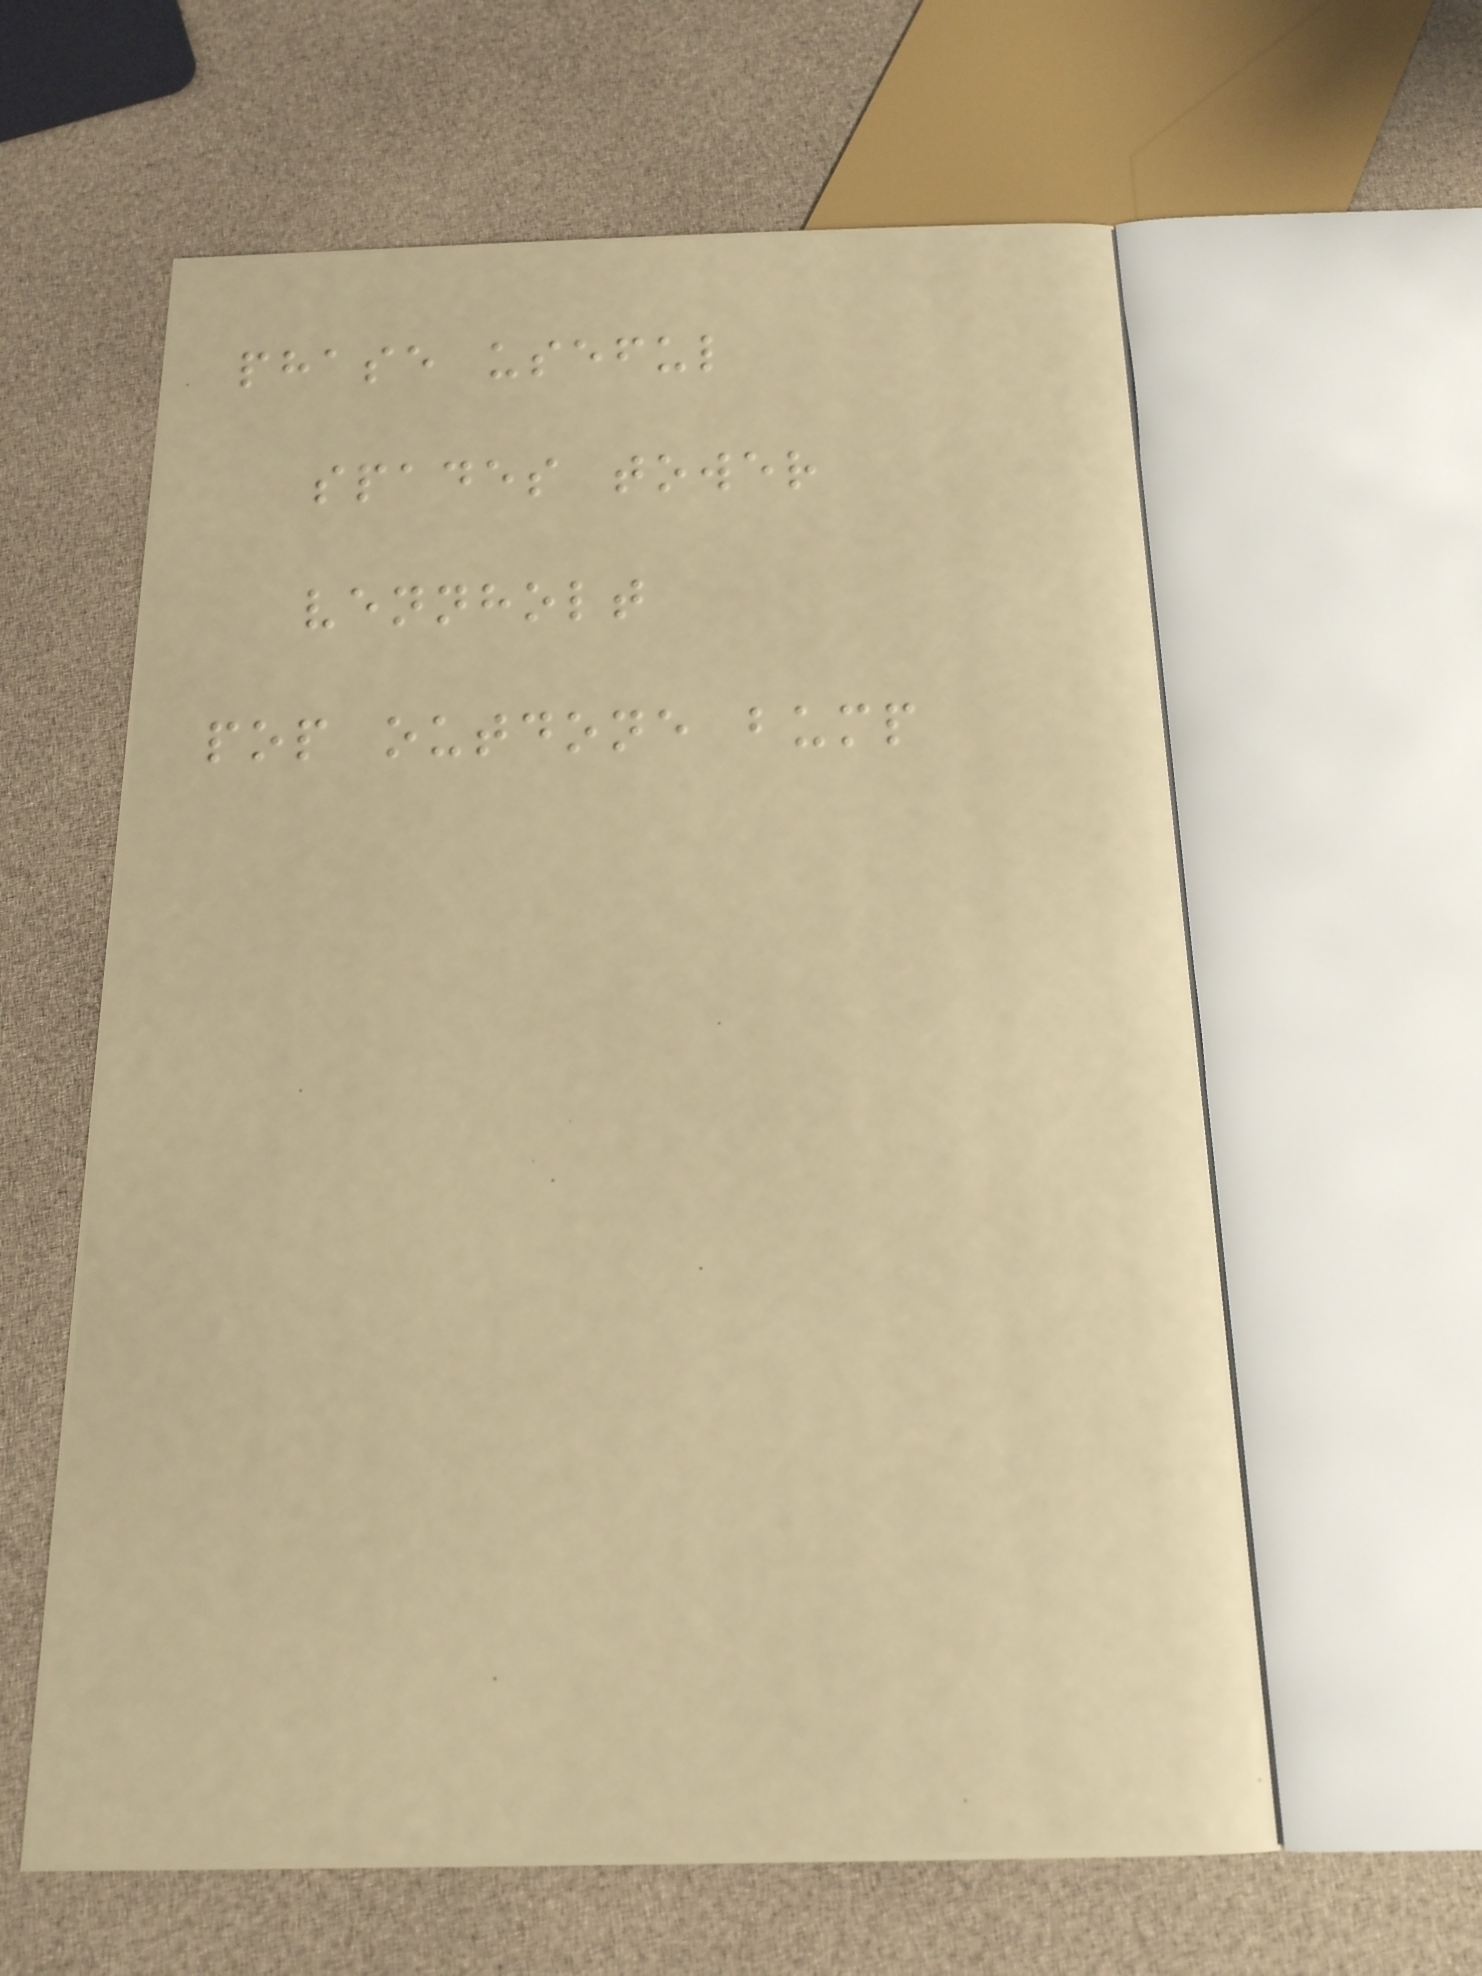phase useful
spades tower
vennholt
pop outdone bump
